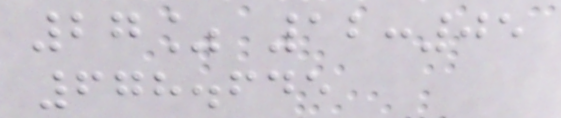27% 12:05
678.645
